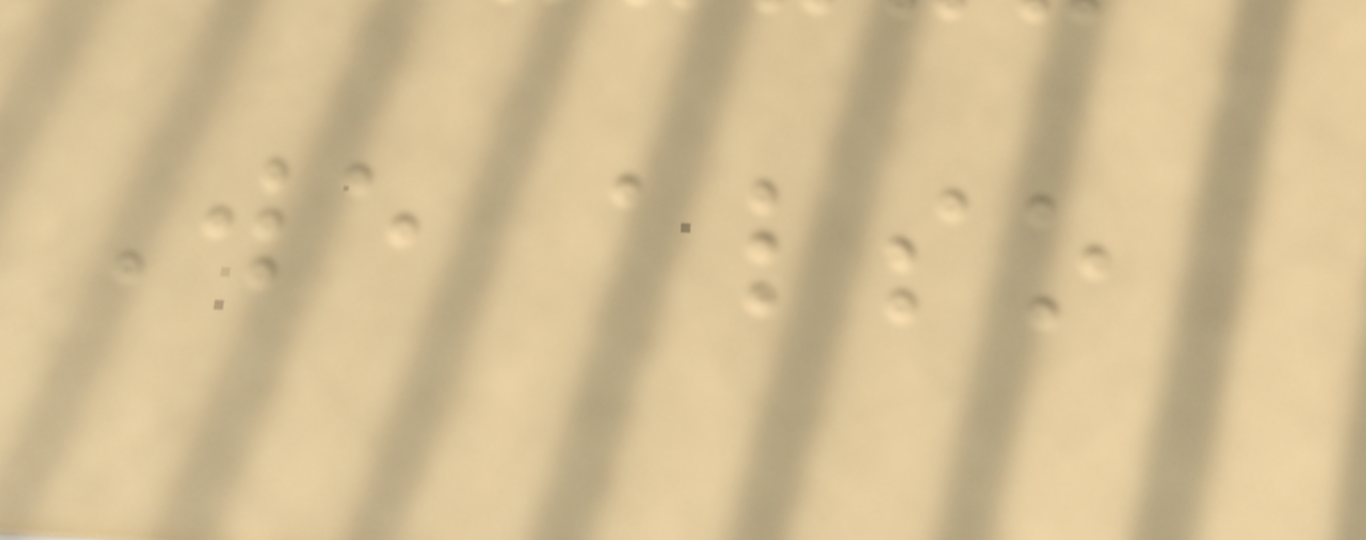We also
